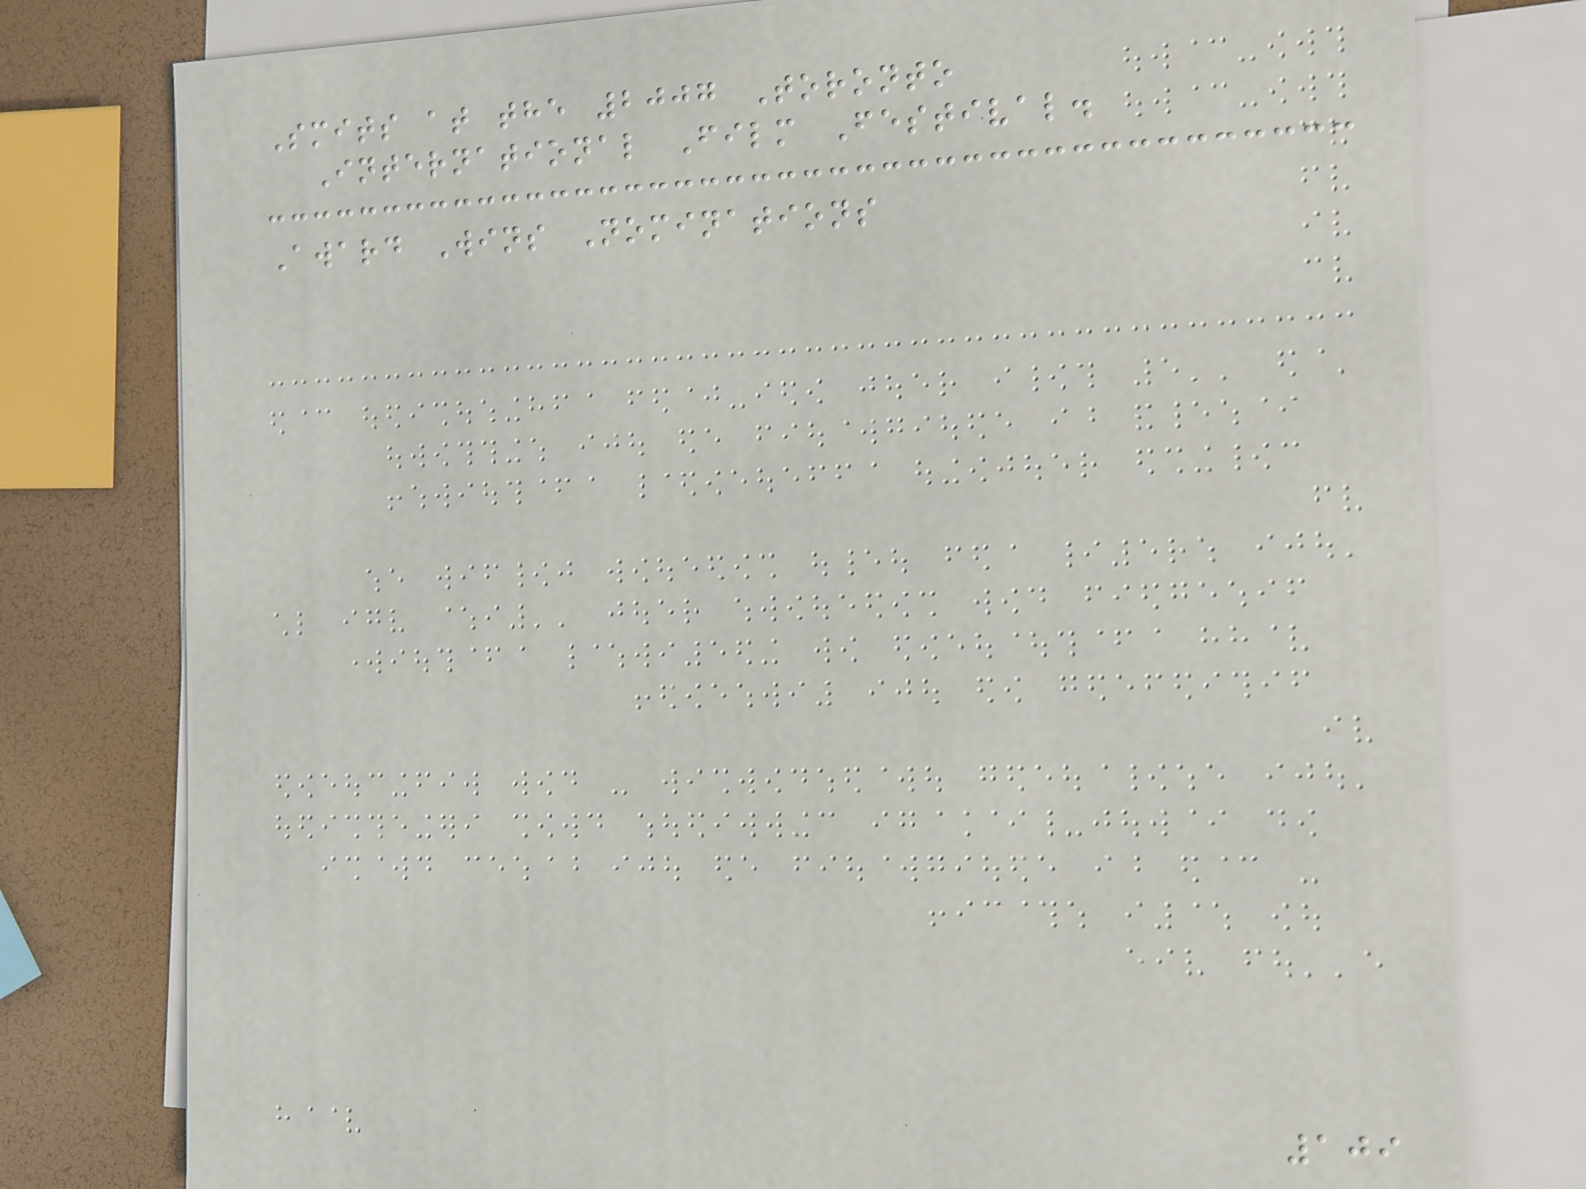Smits at the 2007 Toronto
International Film Festival.
Award Wins Nominations
109
